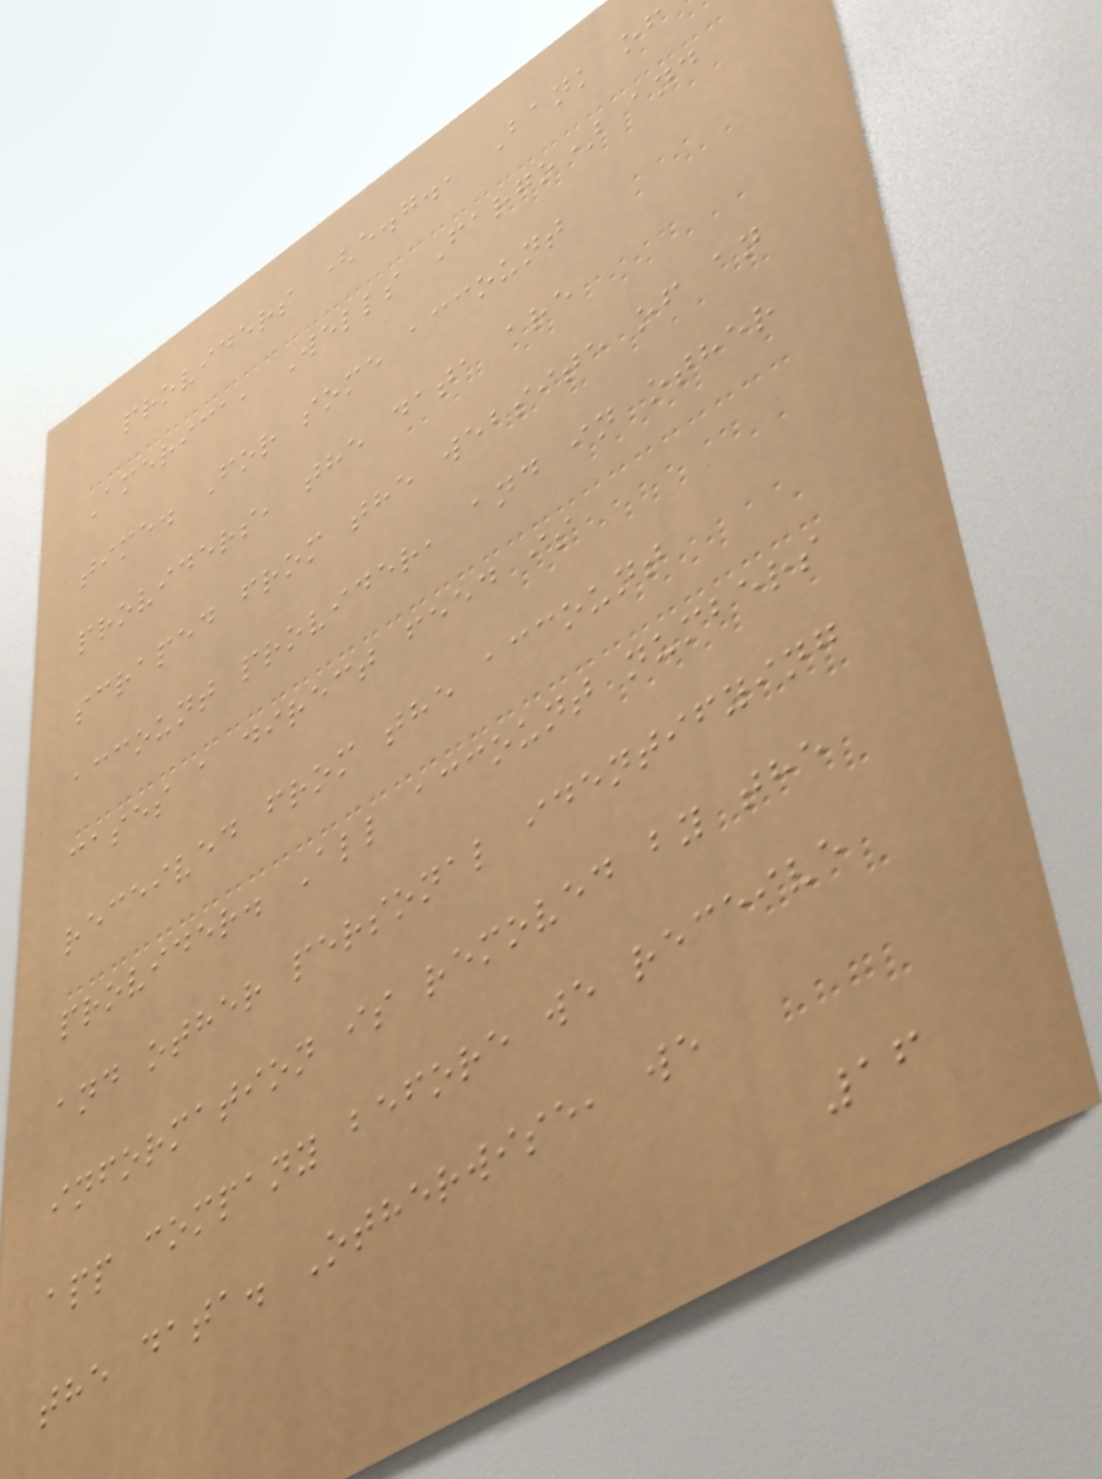providers (e.g., Bank of
America, Wells Fargo) and
time. For some account
providers, the data are
scraped from the website of an
account provider, and in other
cases a direct feed is
received from the account
provider. All account numbers
and other personal identifying
information is removed by the
app company before we receive
the data. Otherwise, we
16
